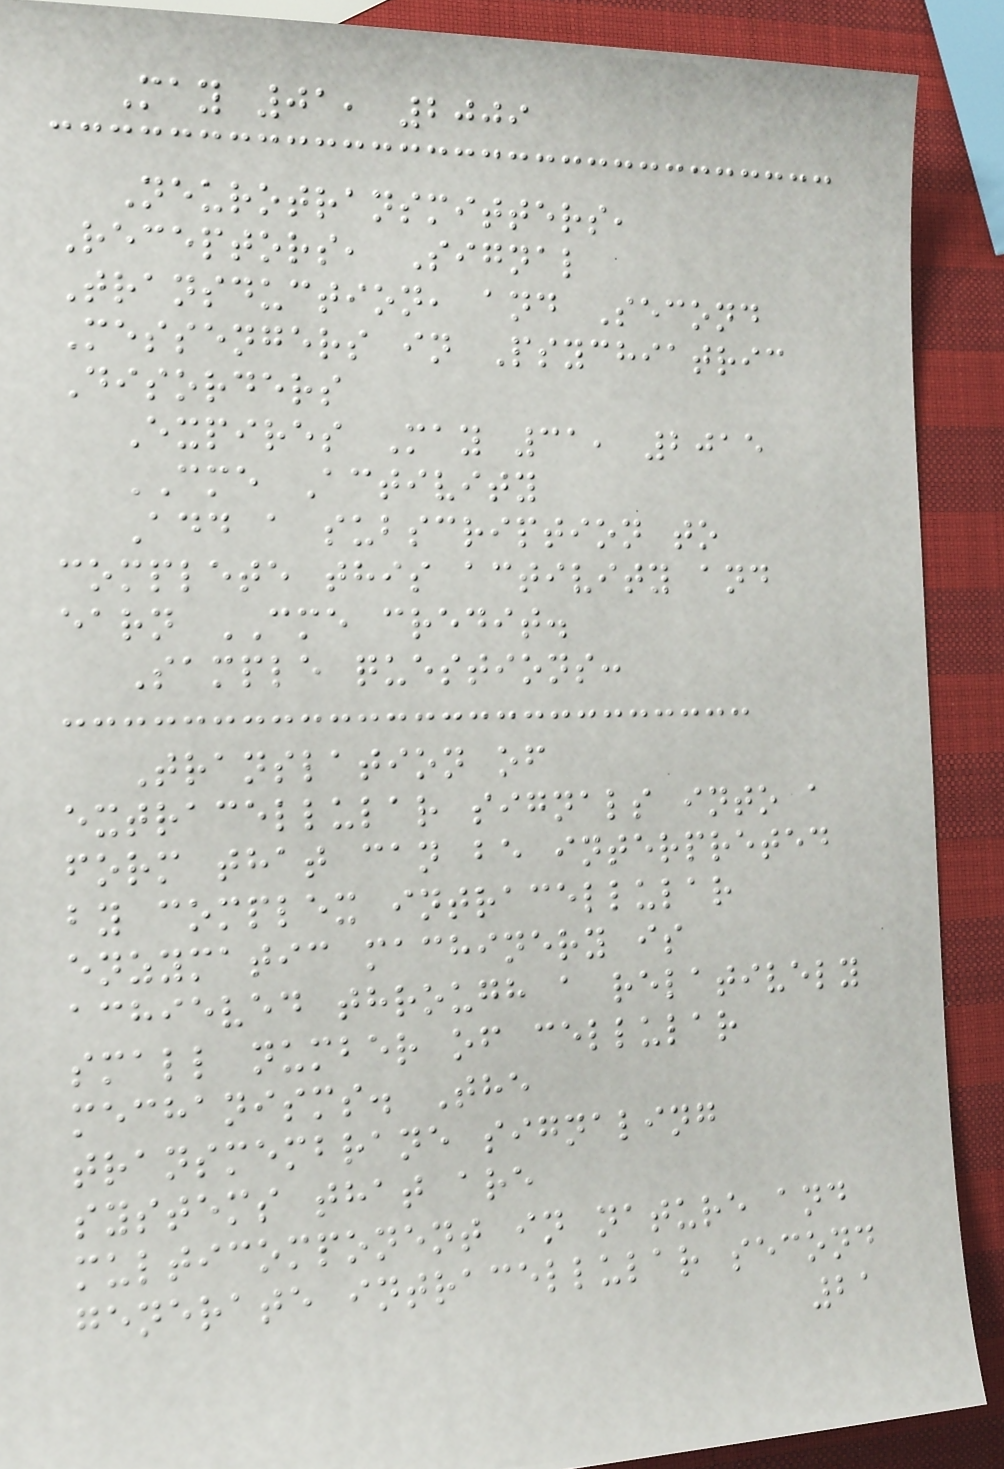May 01, 2009
Neurotransmitters,
Receptors, Signal
Transduction, and Second
Messengers in Psychiatric
Disorders
Expires May 31, 2015
CME Activity
Add a subscription to
complete this activity and
earn CME credit.
Sample questions:
Translation of
extracellular signals into a
form that can be interpreted
by complex intracellular
enzymatic machinery is
achieved through a relatively
small number of cellular
mechanisms. The
transmembrane signaling
systems that are
multicomponent in nature and
generate intracellular second
21
